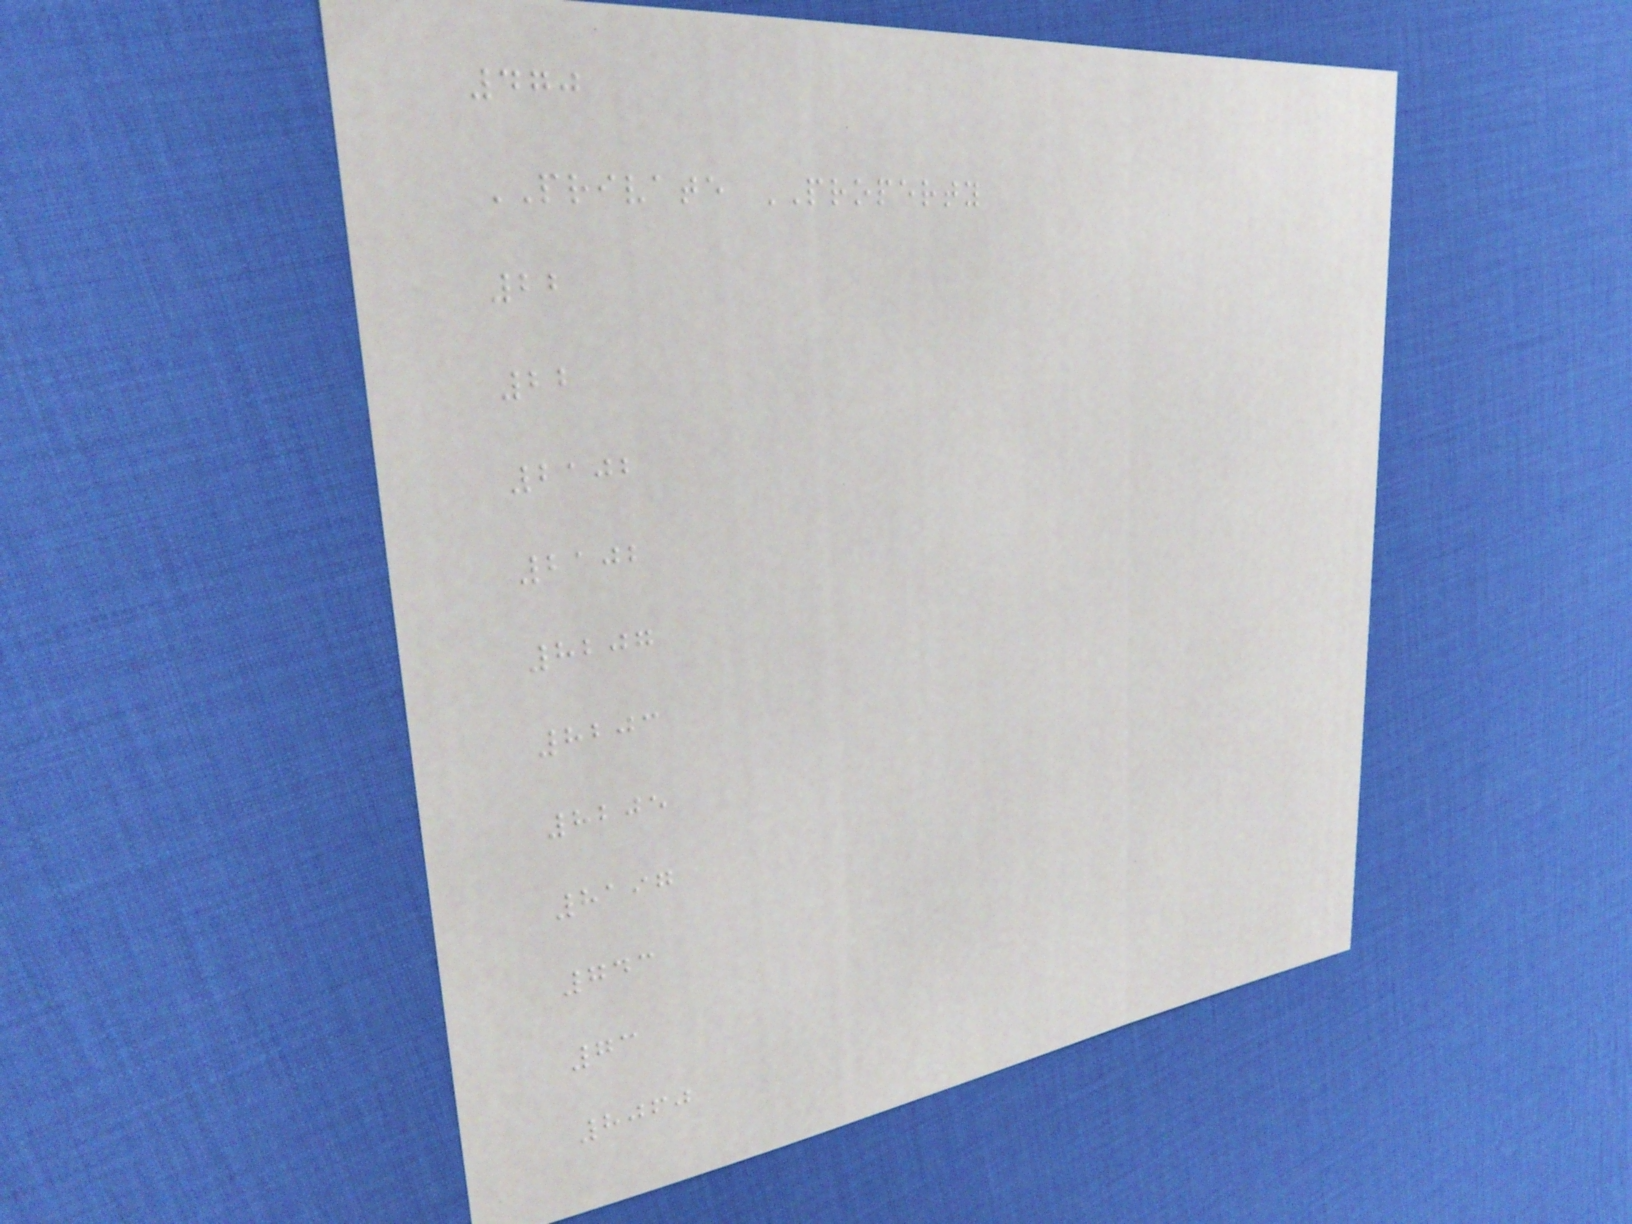470
PRIVATE PROPERTY
22
22
2102
2102
8207
8203
8205
8197
743
73
8060
